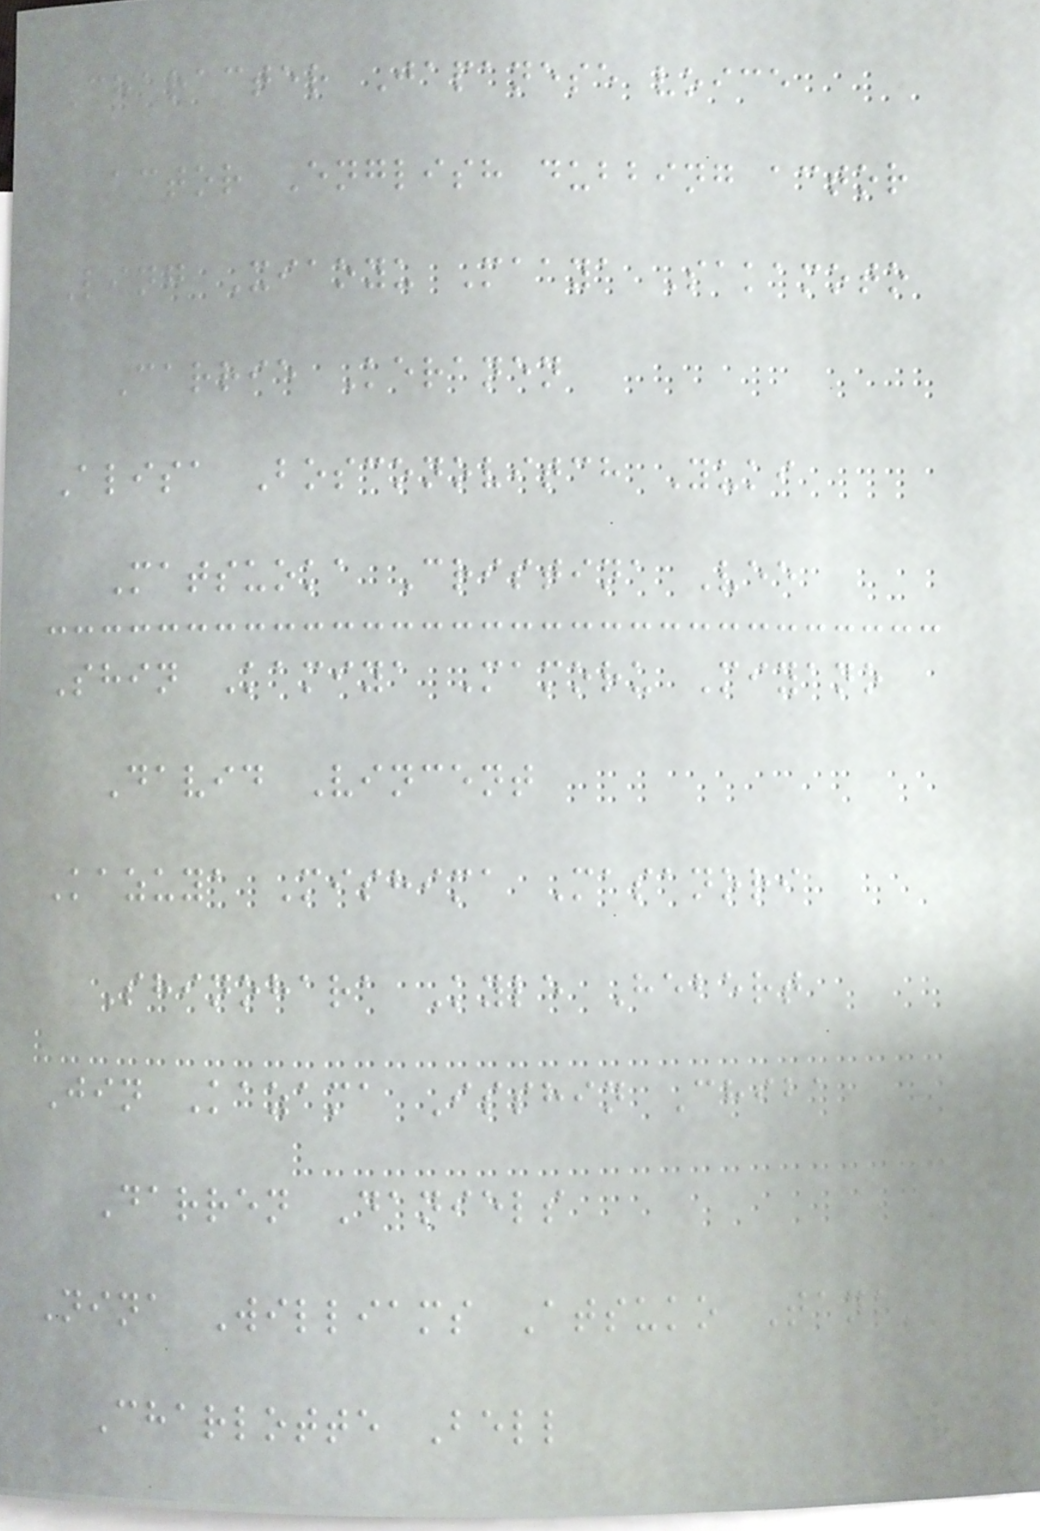Character Japanese voice
actor English dubbing actor
Ling Xiaoyu Maaya Sakamoto
Carrie Keranen
Alisa Bosconovitch Yuki
Matsuoka Cristina Vee
Shin Kamiya Mamoru Miyano
David Vincent
Kazuya Mishima Masanori
Shinohara Kyle Hebert
Jin Kazama Isshin Chiba
Darren Daniels
Nina Williams Atsuko Tanaka
Charlotte Bell
